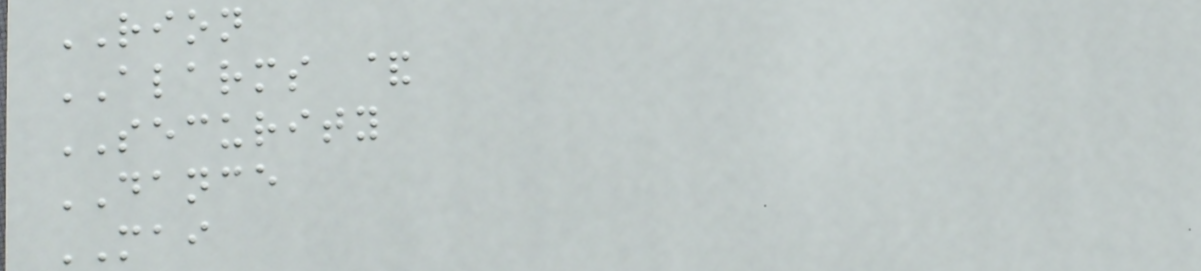RION
ALARMS &
SECURITY
DANCE
MAI
